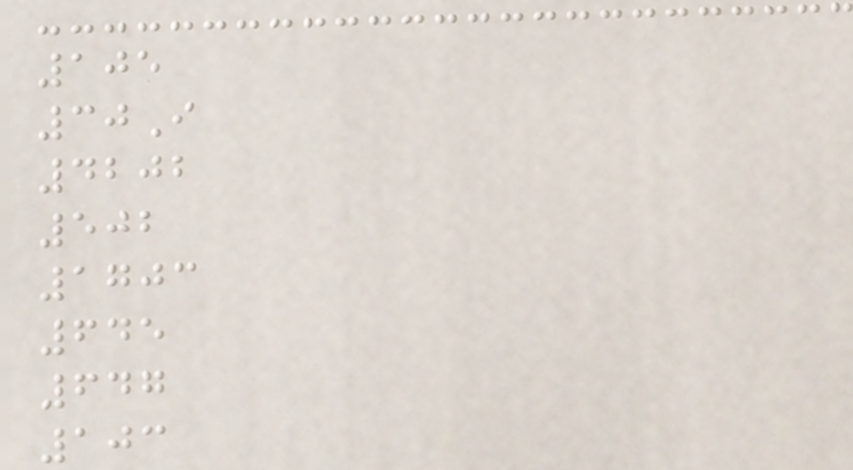105
30I
4202
502
1703
645
647
103
